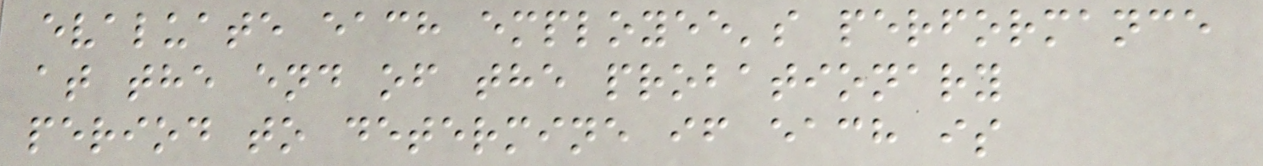evaluate each employee's performance
at the end of the probationary
period to determine if each is
